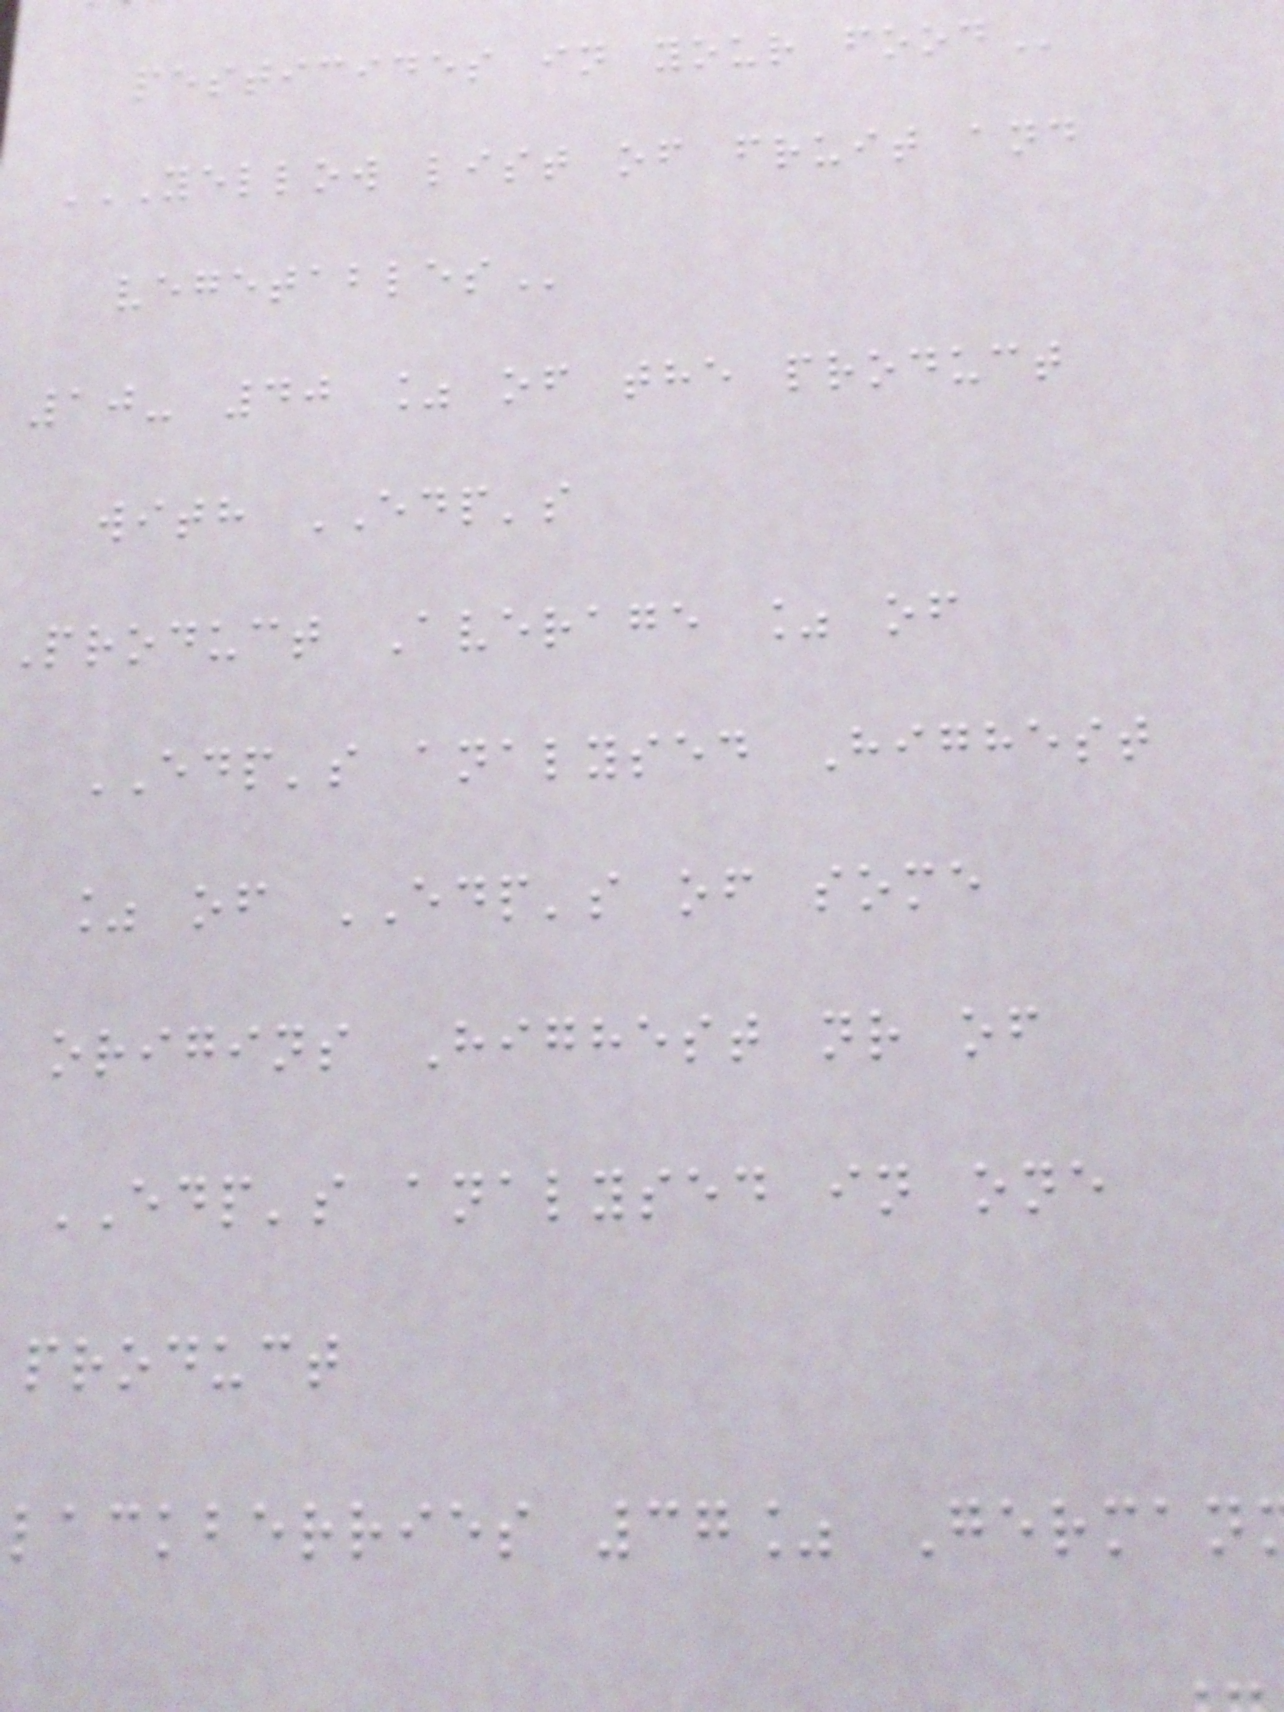pesticides in your
YELLOW LIST OF FRUIT AND
10- 40 % of the product
with EDP's
Product Average % of
EDP's analysed Highest
% of EDP's of some
origins Highest nr of
EDP's analysed in one
product
lackberries 37% German
